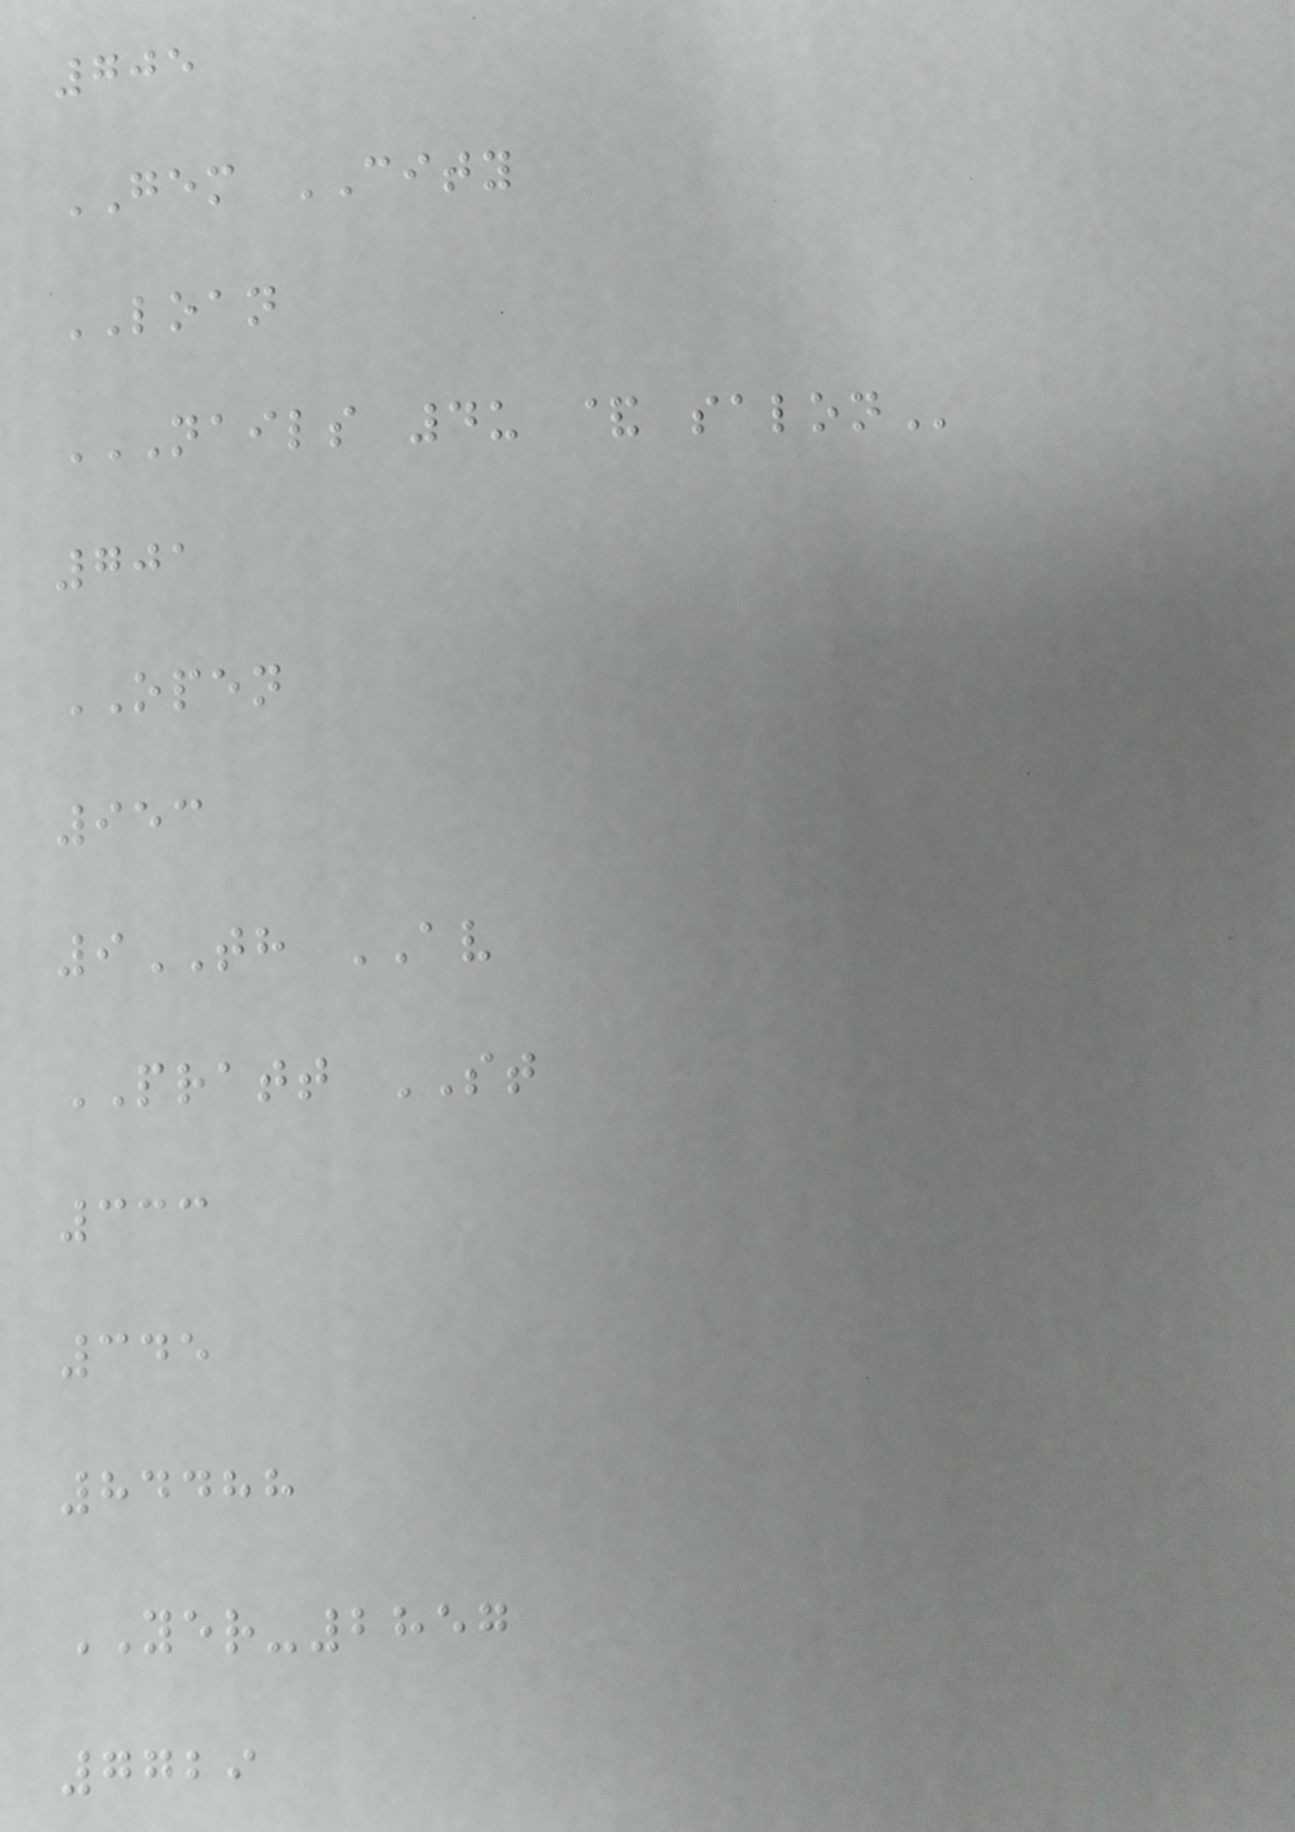705
GEM CITY
LOAN
NAILS 4U & SALON
701
OPEN
953
9TH AV
PRATT ST
333
345
84488
YER-2857
7729
